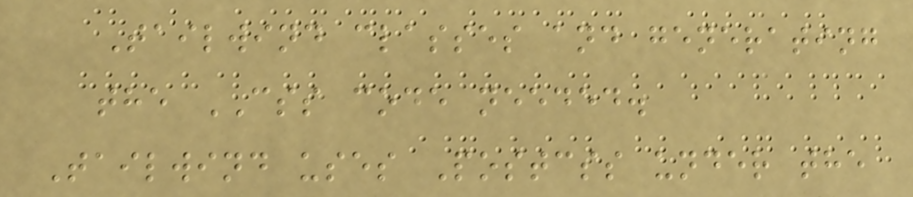Tailwind classes and generating
the CSS code needed.
Tailwind uses Postcss under the
